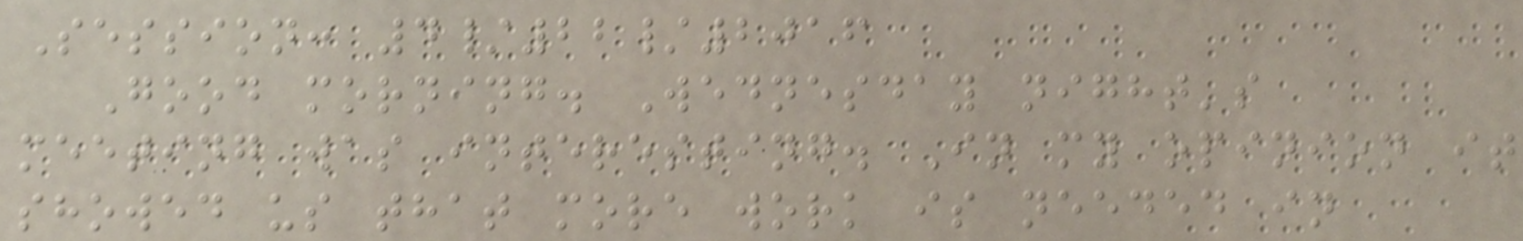Session: 4/22/2016
Good morning. Wednesday night's
meeting was interesting. In my opinion it
showed us that more work is needed in
